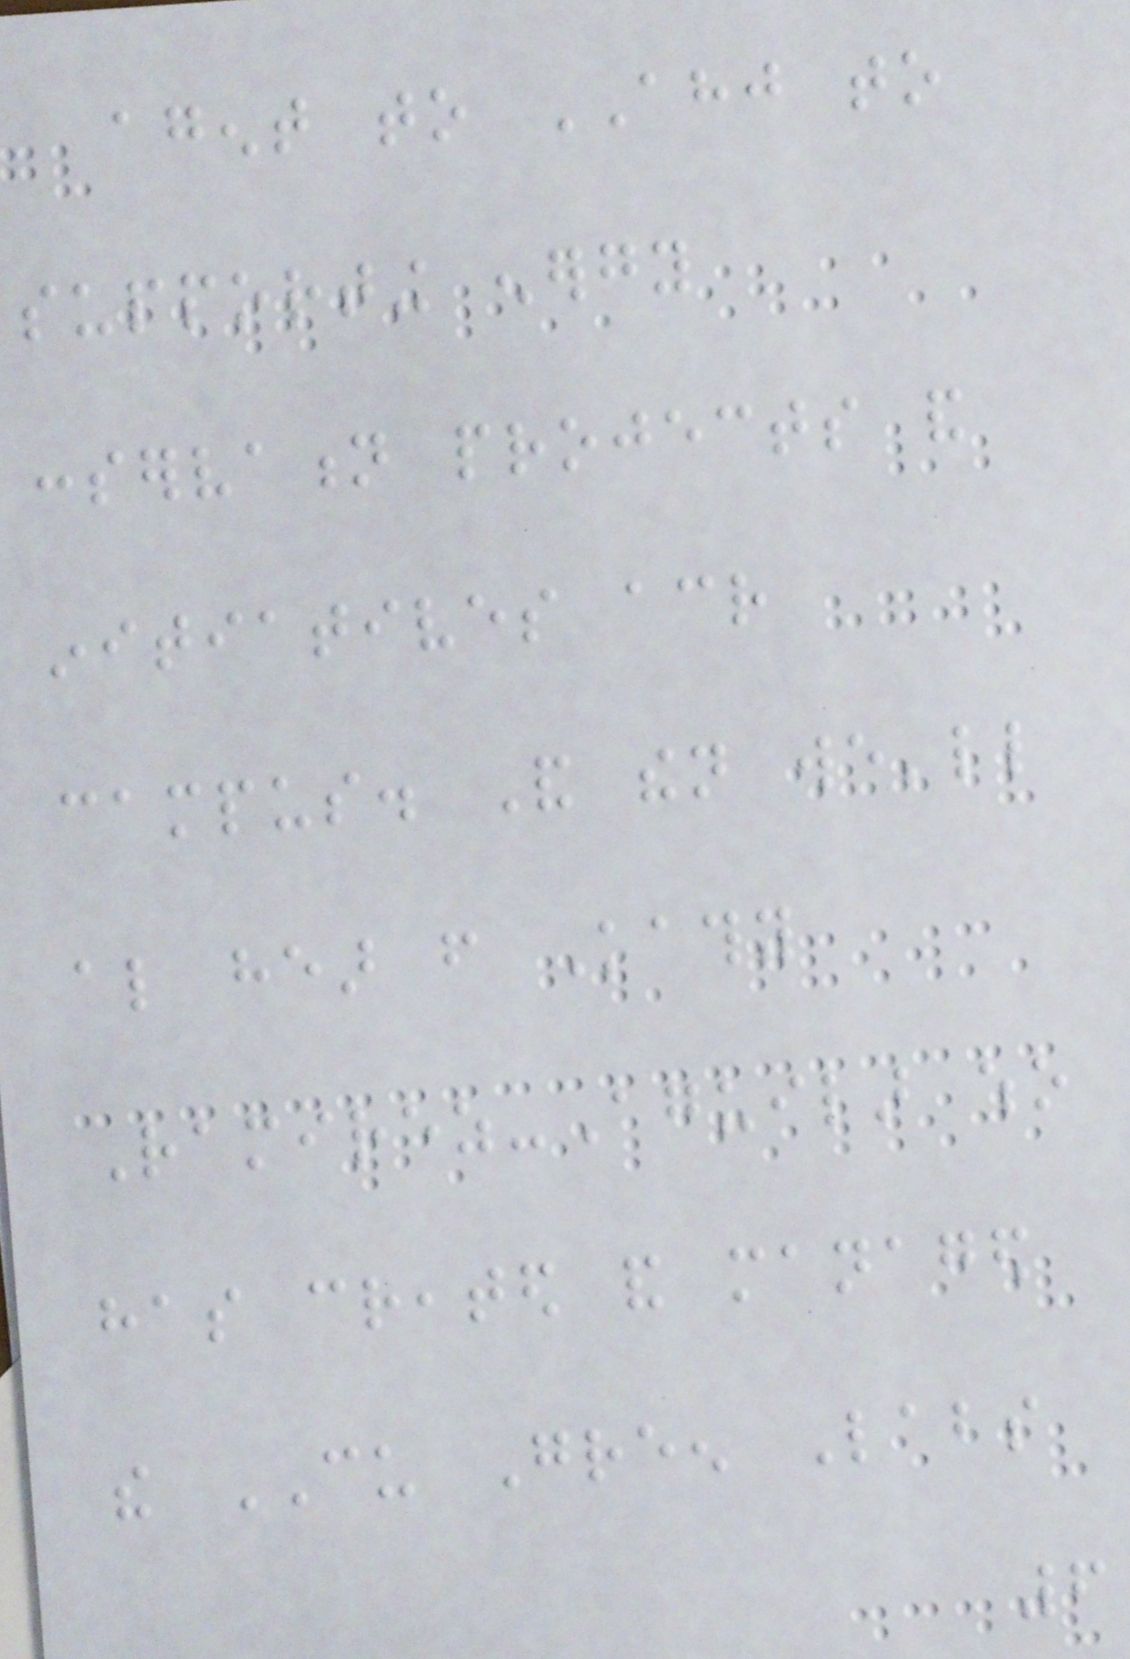agent to AHJ to
supporting energy
conservation projects and
initiatives across
campus. And then we'll
also hear from Kathy
Ramirez-Aguilar who
has created and managed
the CU Green Labs
6
